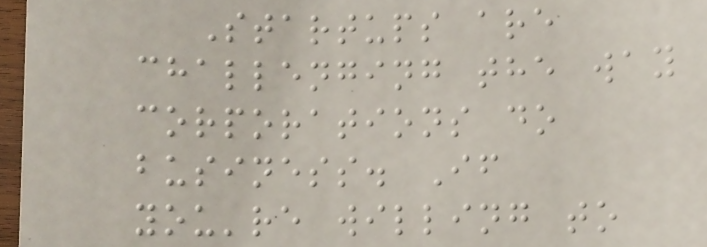Startups are
challenging the way
corporations do
business. If
you're willing to
